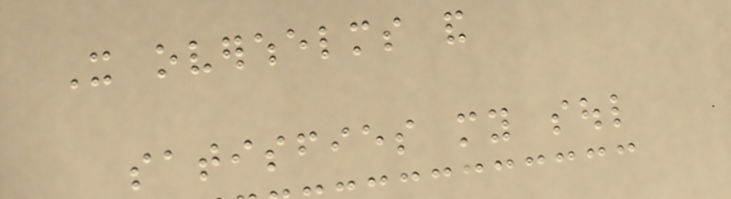It overwhelms and
satisfies my soul
